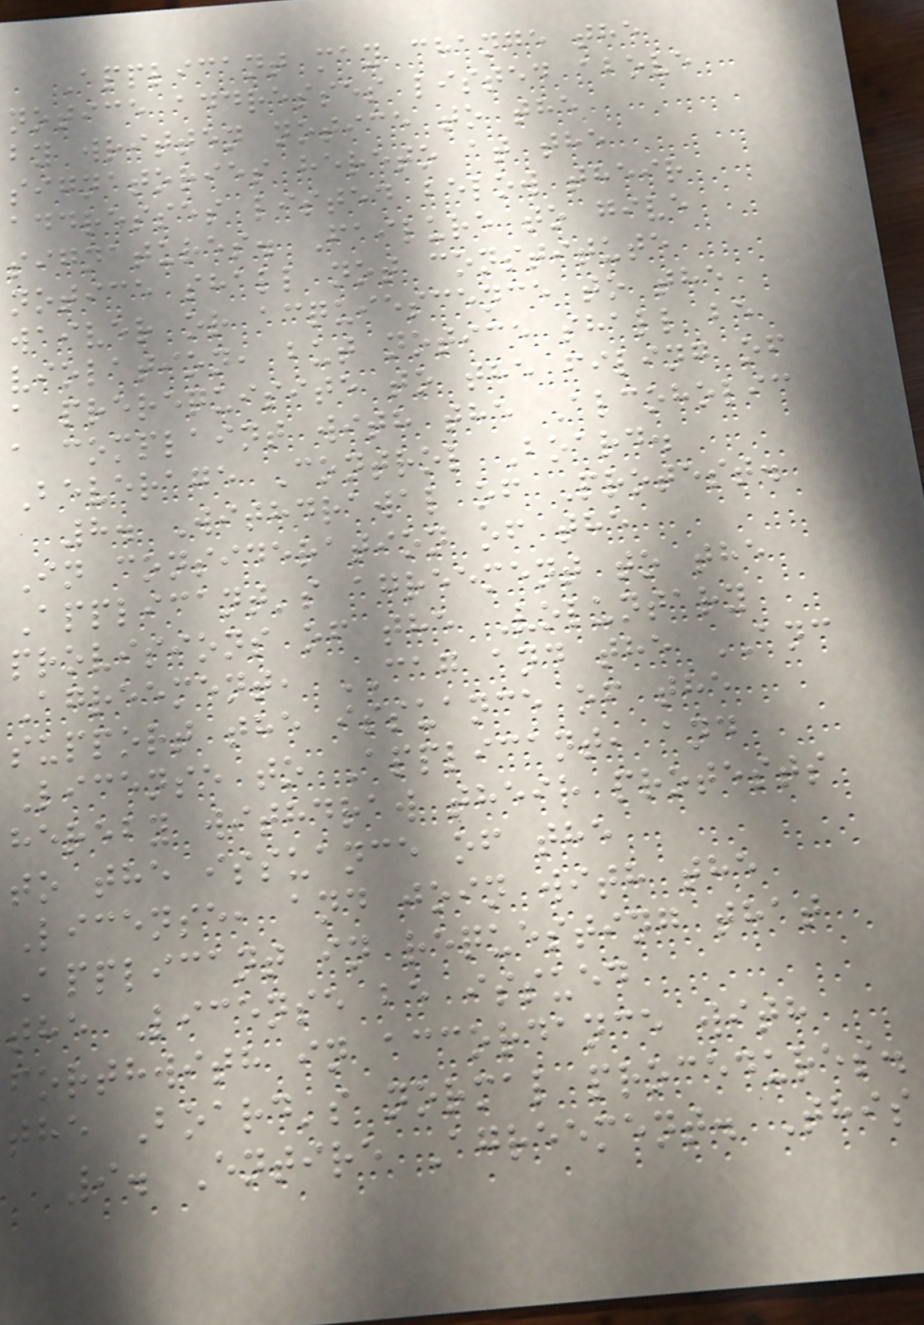Applicant may change the
notice addresses listed above
by written notice to the
signatories hereto at the
addresses listed below their
signatures. Failure to give
notice shall not constitute
waiver or acquiescence to the
violation, but notice shall be
a prerequisite to the filing of
a complaint with the Alcoholic
Beverage Control Board.
8. Withdrawal of Protest.
In consideration of the
Applicant's agreement to the
provisions of the Voluntary
Agreement, CAG and the ANC
support the issuance of the
License to Applicant, and
hereby withdraw their protests
to the issuance of the
License, and join with the
Applicant in requesting that
the License be issued
forthwith in accordance with
the Board's normal procedures.
9. Entire Agreement. This
